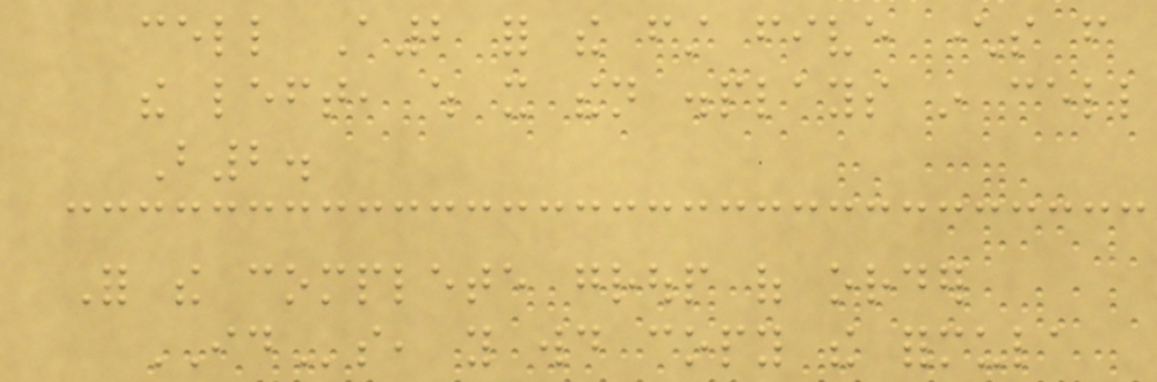cell A2 for the first five characters from
the left, which it then displays in cell
B2.
For the complete group of order
IDs, you would copy the formula
